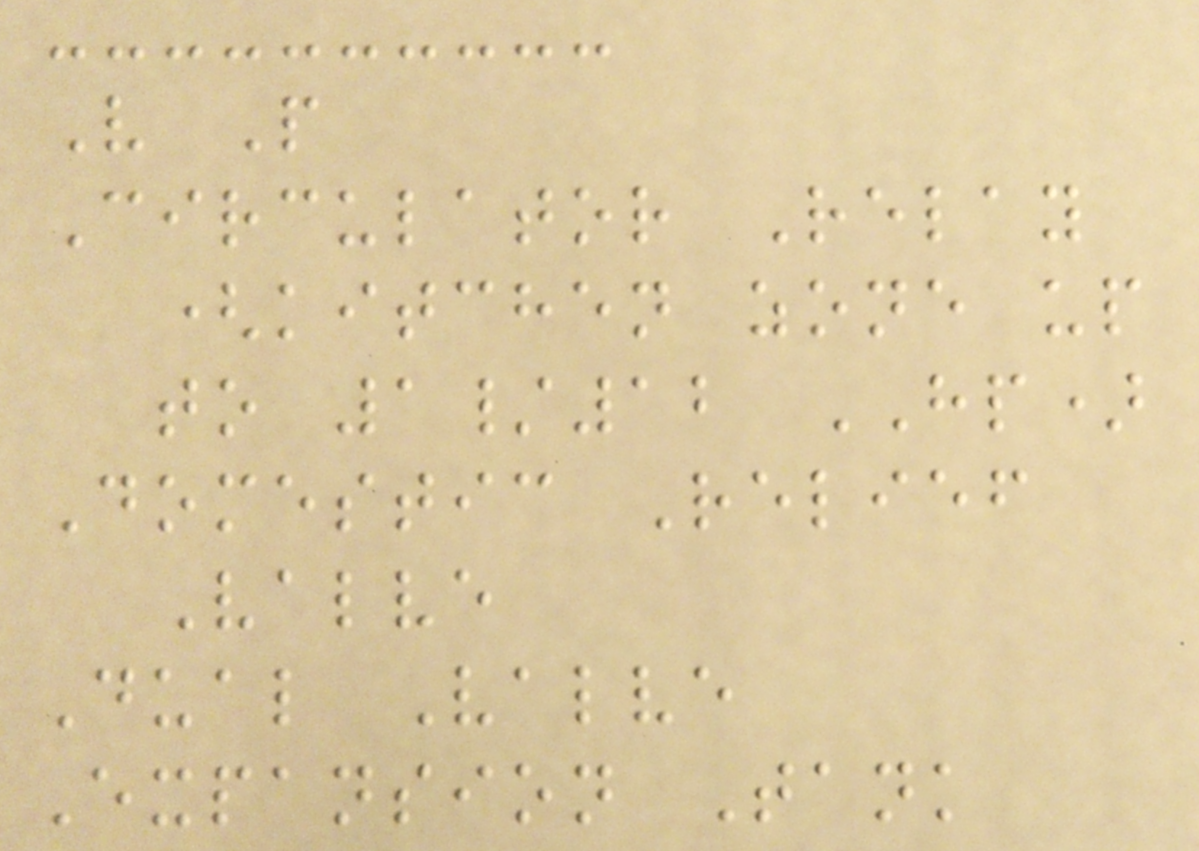V P
Circulator Relay
(kitchen zone up
to 1/12 HP)
Domestic Relief
Valve
Dual Valve
Expansion Tank
